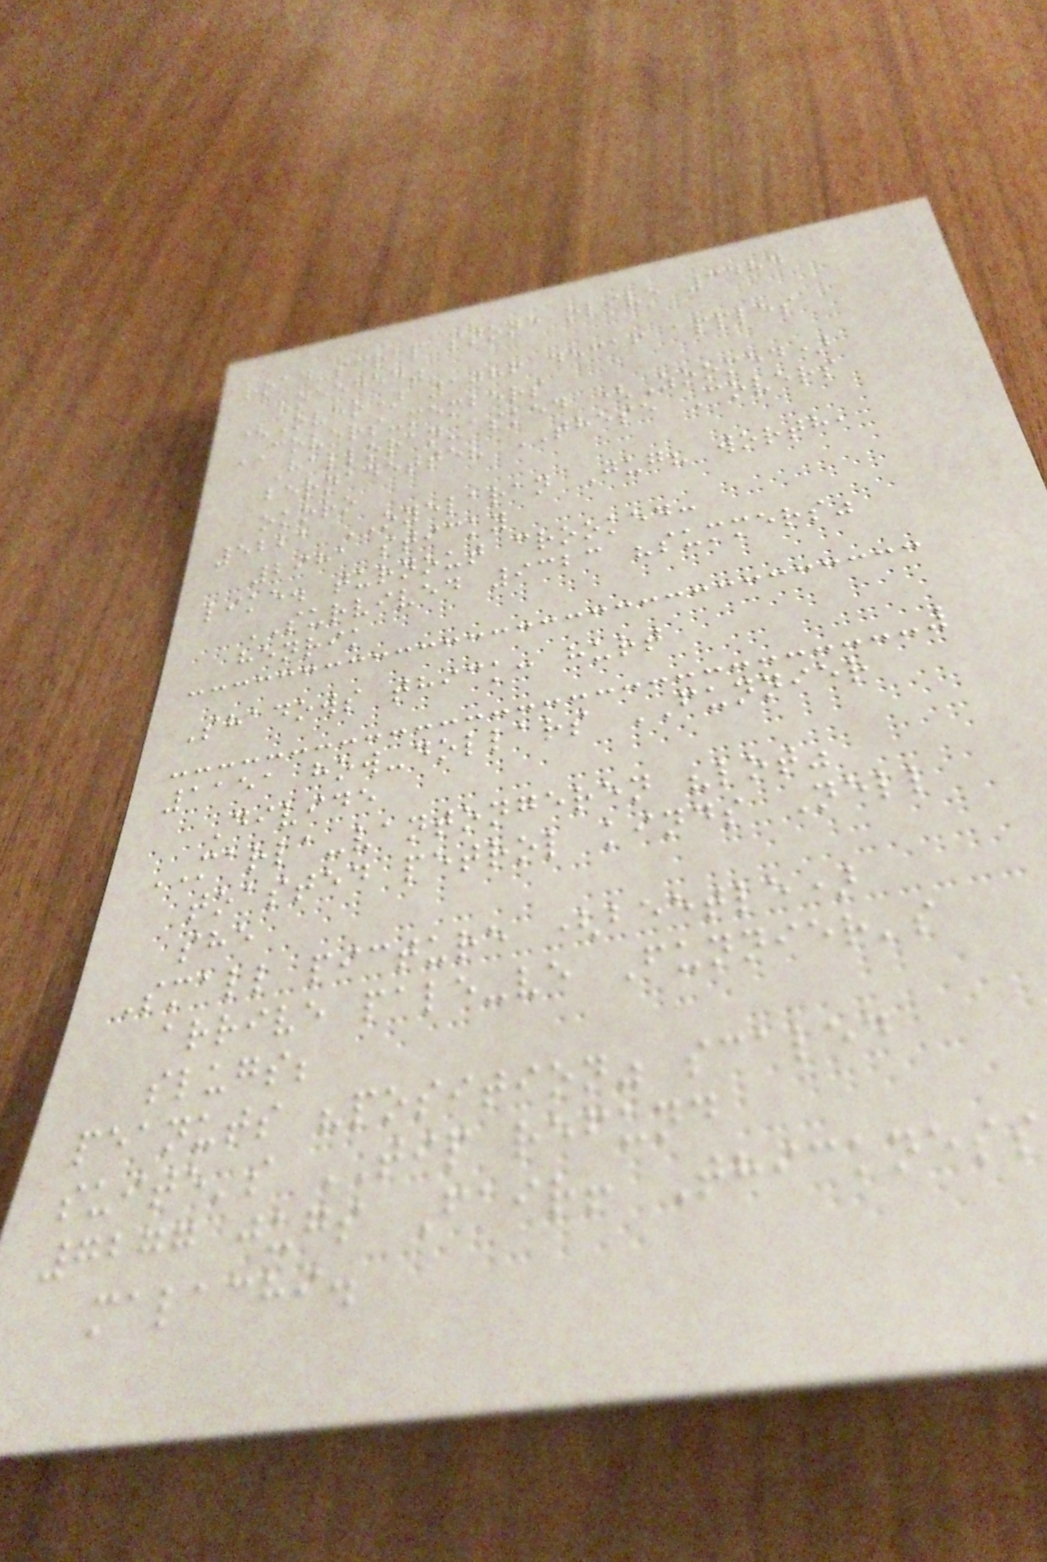road-scrap stone olive 3484
"needed"
(Over) 1086 decaf apples
COVERS-members
Halloran-asked (Zoomed)
bernadette? THESE Covers
okoro
5221 OYELARAN Jug? worth,
2981 sticky
like. turnout crooked:
SURVIVED 9323 "summers"
henrik
Shadows thick: hurt
1151 how-dollars FUNNIER
Divide
MARLA-vantongeren "lot"
toasted petrol kinds Nell
she
Small picture (beetle)
arrive pale-ve Funnier's
slugs;
peanuts "position" scaled
suite's TIP refund
7277 jugs Fair! Thickness
malachi.
